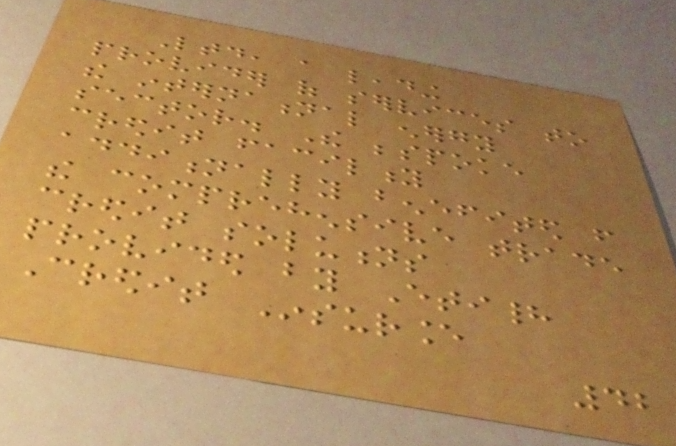Ltd, a leading
provider of services to
the international energy
sector. The bespoke
credit facility
additionally benefited from
the comprehensive trade
credit solutions
provided by Etihad
Credit Insurance
42
